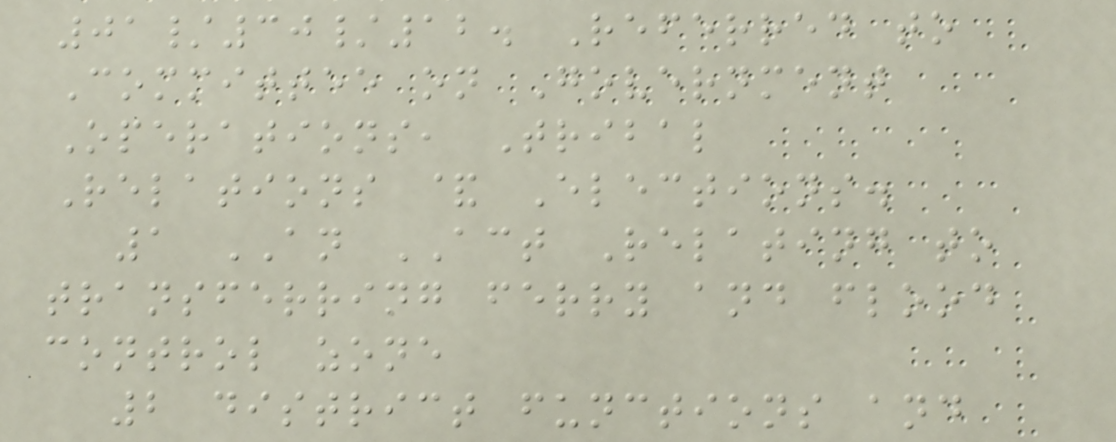01/30/12. Referred to
Committee on Government
Operations, Tribal
Relations & Elections.
1 AN ACT Relating to
transferring ferry and flood
control zone
2 district functions and
